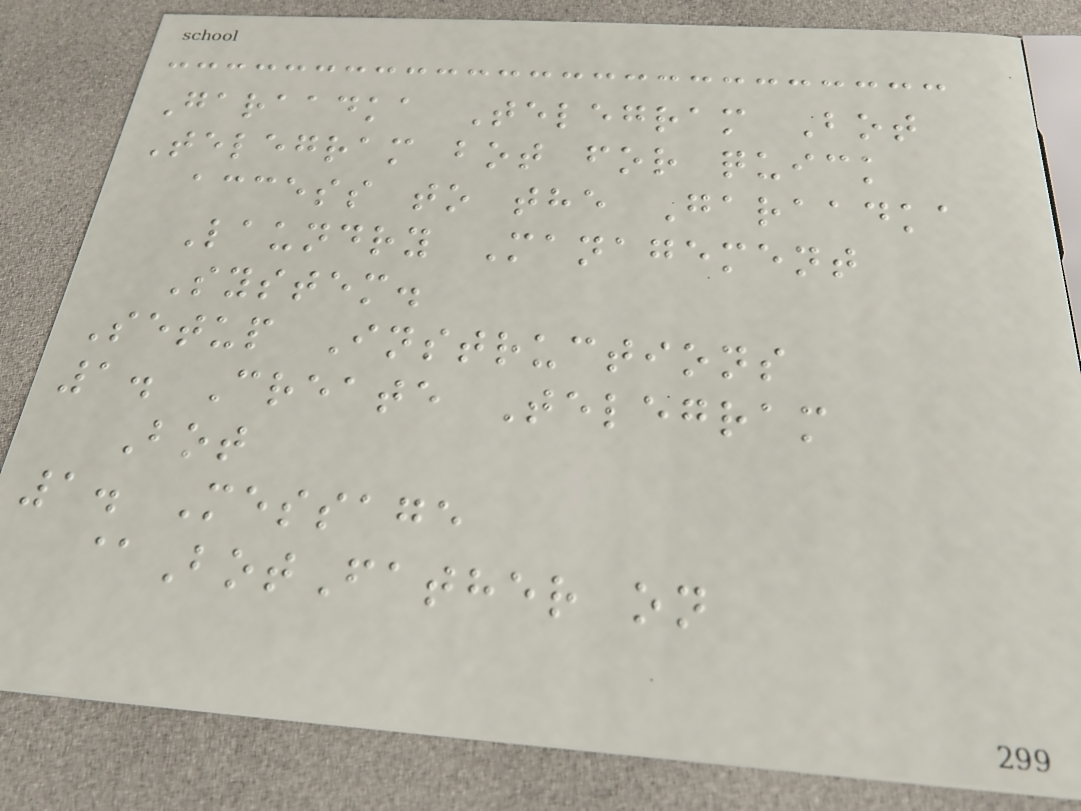Garaadka Telegram Bot
Telegram bot for quick
access to the Garaadka
Laundry Management
System.
Setup Instructions
1. Create Telegram
Bot
1. Message
@BotFather on
